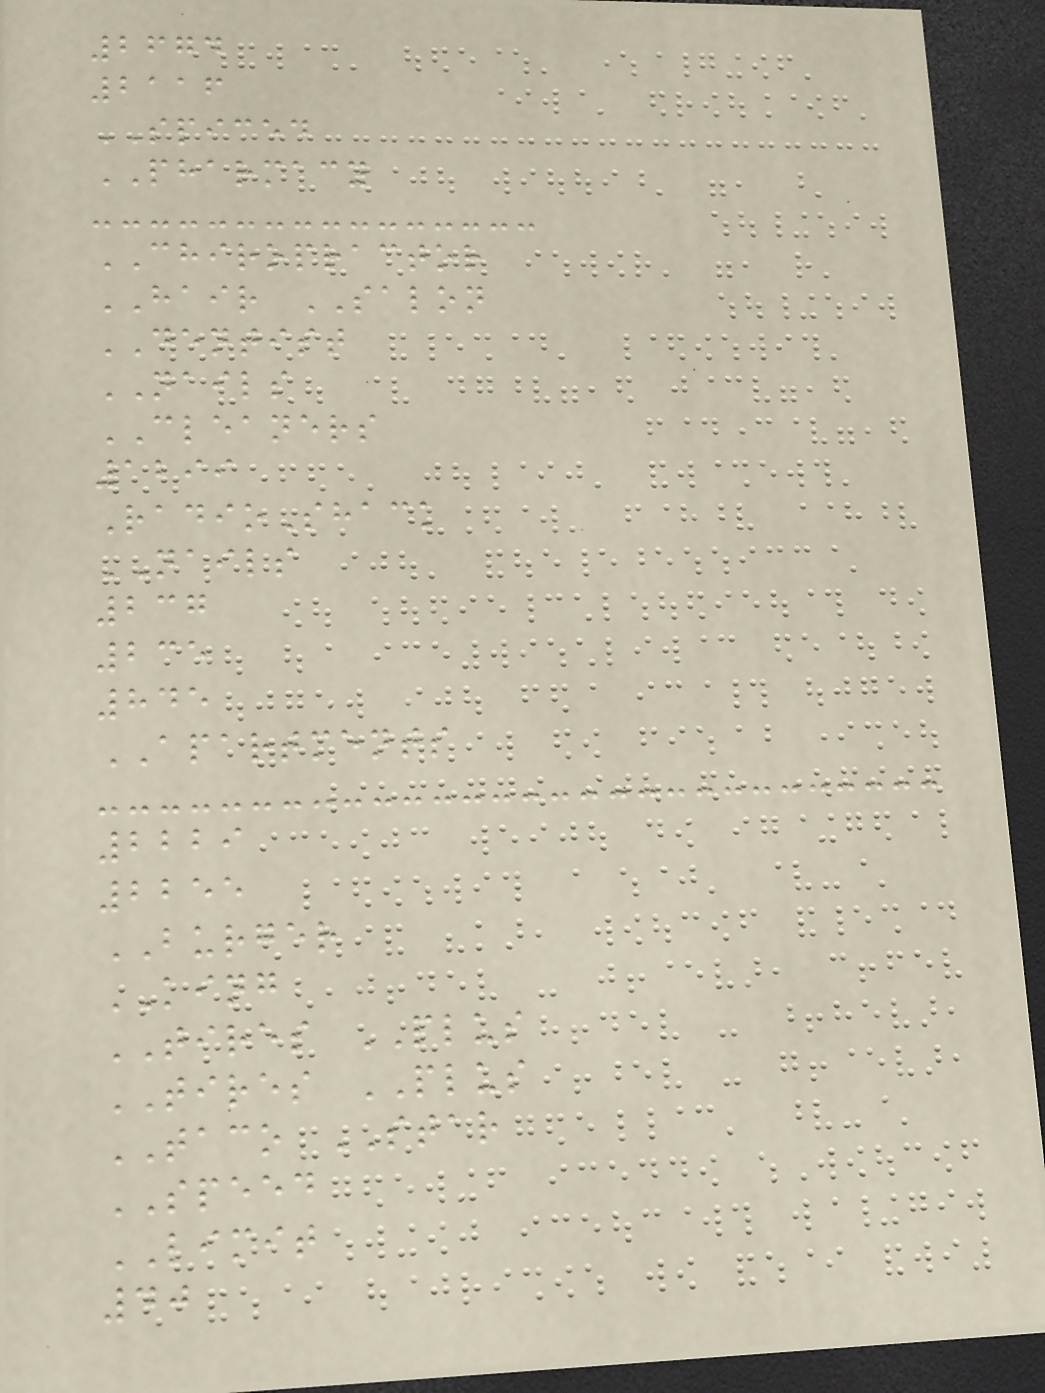2674
2116
SPICED
PHARMACY
CHIROPRACTOR
HAIR SALON
DENTIST
NAILS
CLEANERS
1299
RadioShack
NAILS
237
235
845
APARTMENTS
2229
2255
BURGER
KING
TIRES PLUS
TIRES PLUS
TACO STAR
SPEED
LIMIT
40
